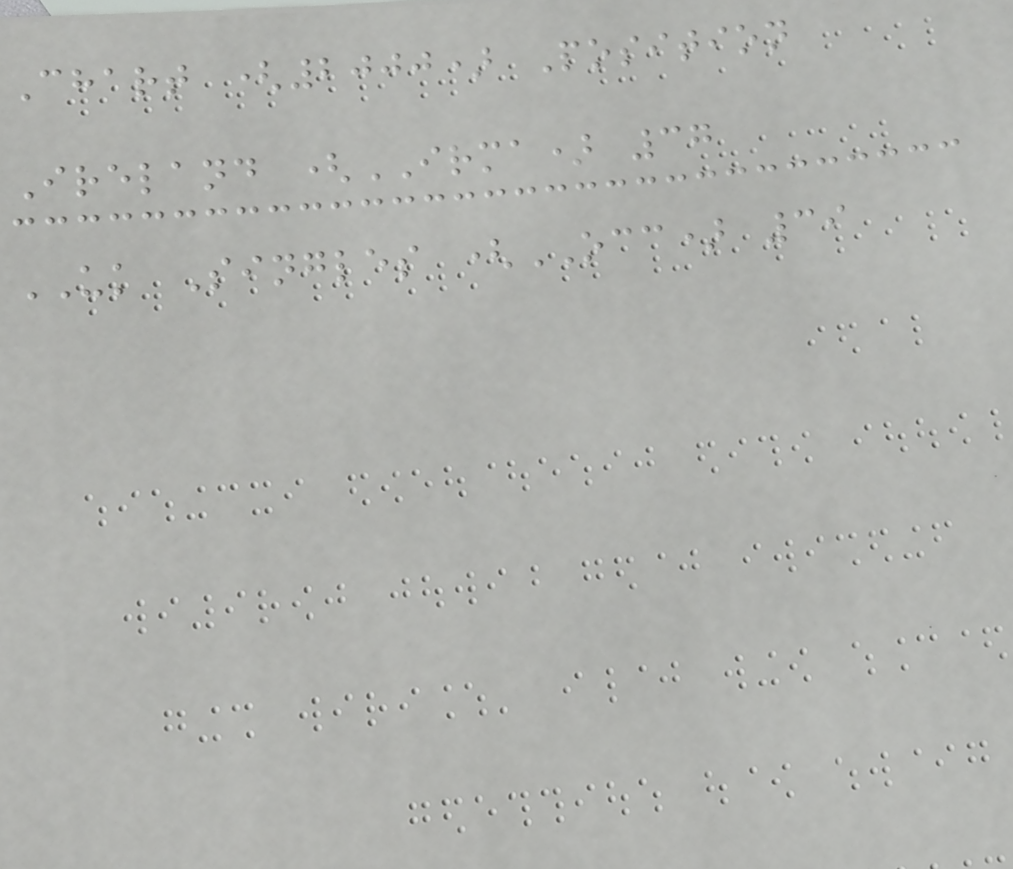Chart (2000) Position
Ireland (IRMA) 37
UK Singles (OCC) 39
